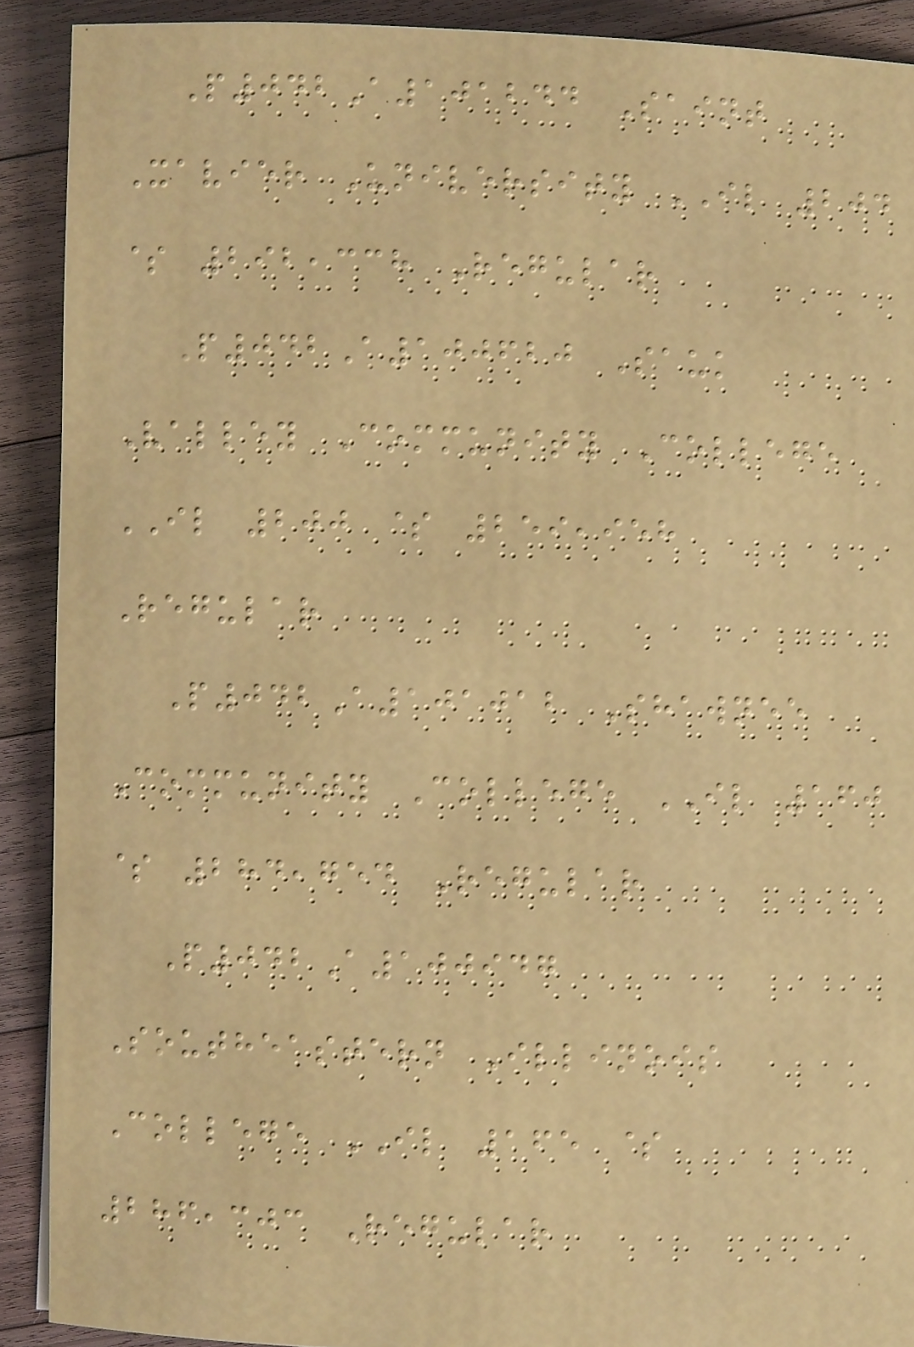P042A101244 Saint
Xavier University IL 204
$ 292,338 Regular
P042A100620 Sauk
Valley Community College
IL 200 $ 259,958
Regular
P042A101012 Shawnee
Community College IL 160
$ 284,754 Regular
P042A100947
Southeastern Illinois
College IL 165 $
286,303 Regular
